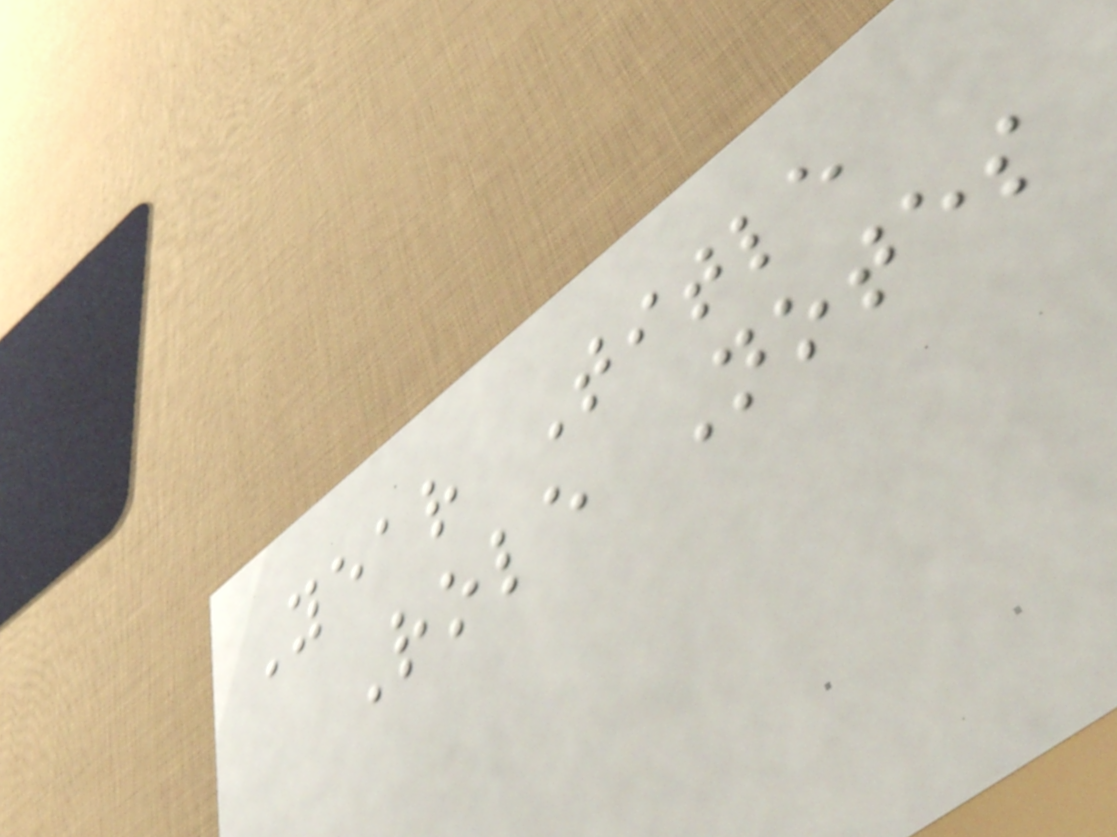Year Title
Role Notes
